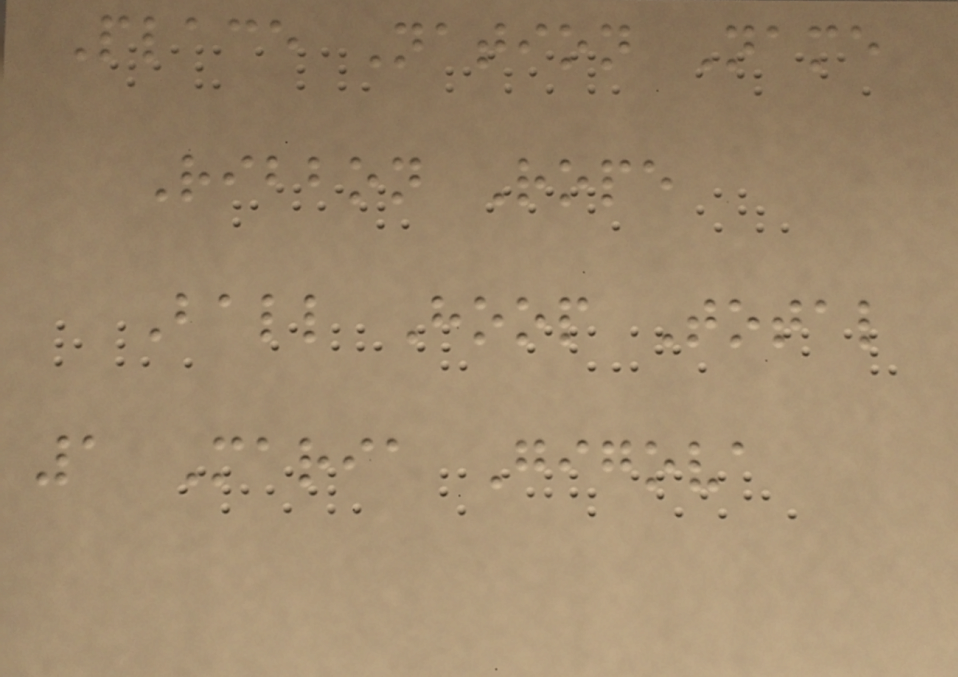Place Nation Name
Ribbon Rope
Ball Hoop Total
1 Maria Gigova
